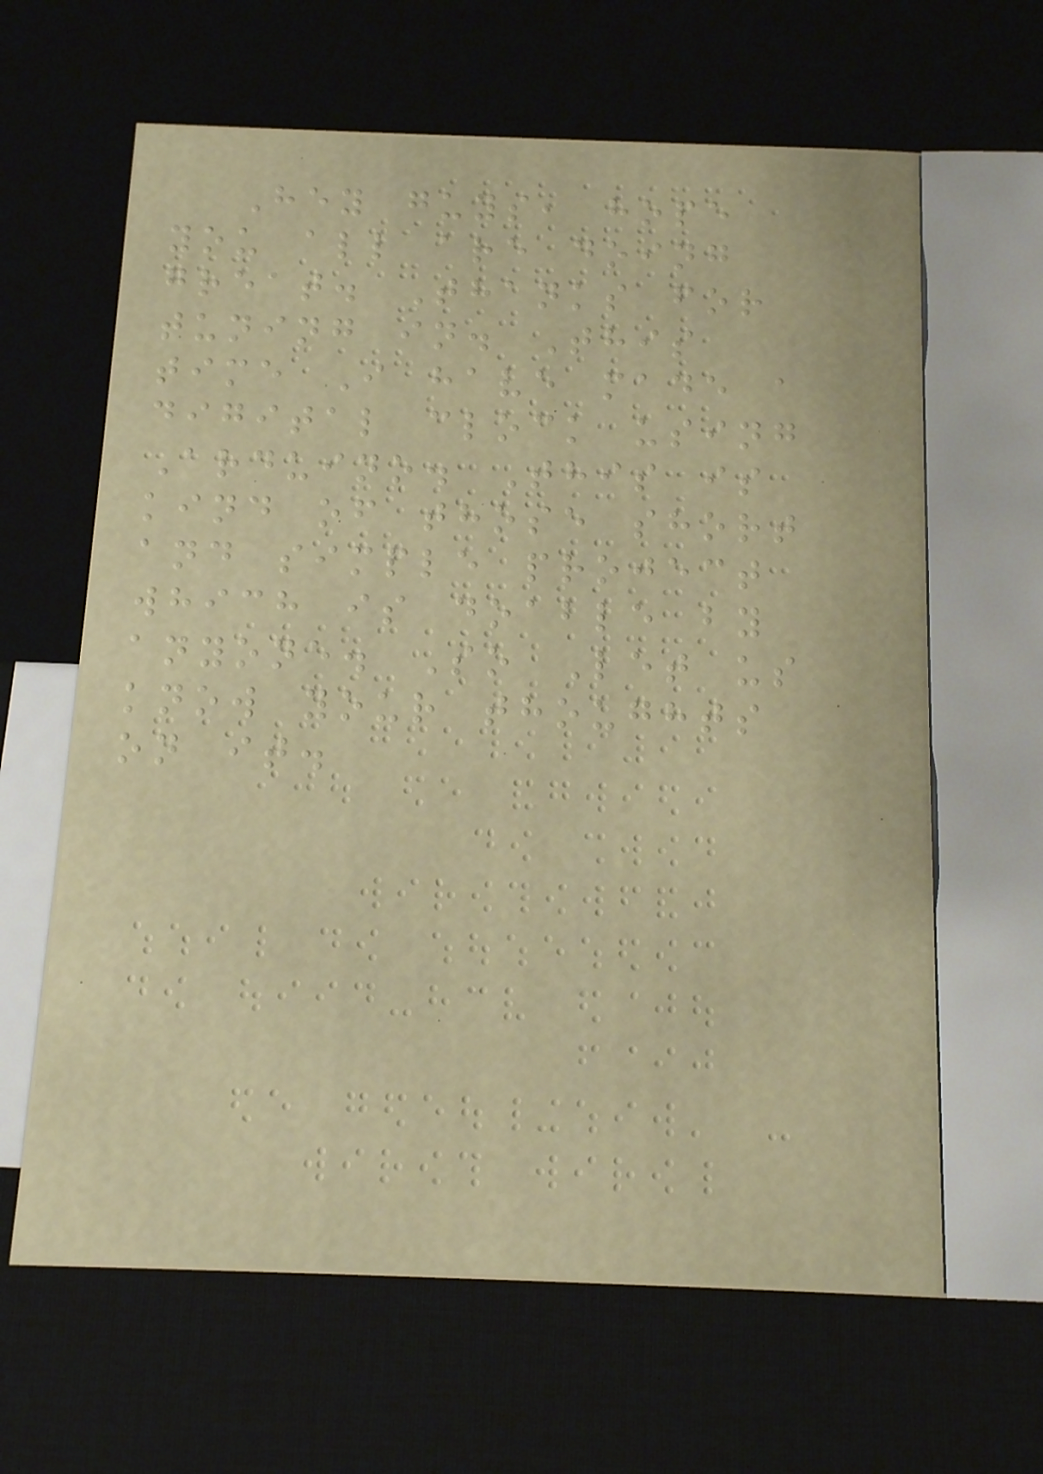Hey guys, hope
you all are doing
great. Thanks for
tuning in. This
time I have made a
digital clock using
Arduino. This is
kind of those short
and simple project
which is doable by
anyone. So Let us
know your thoughts
on it.
